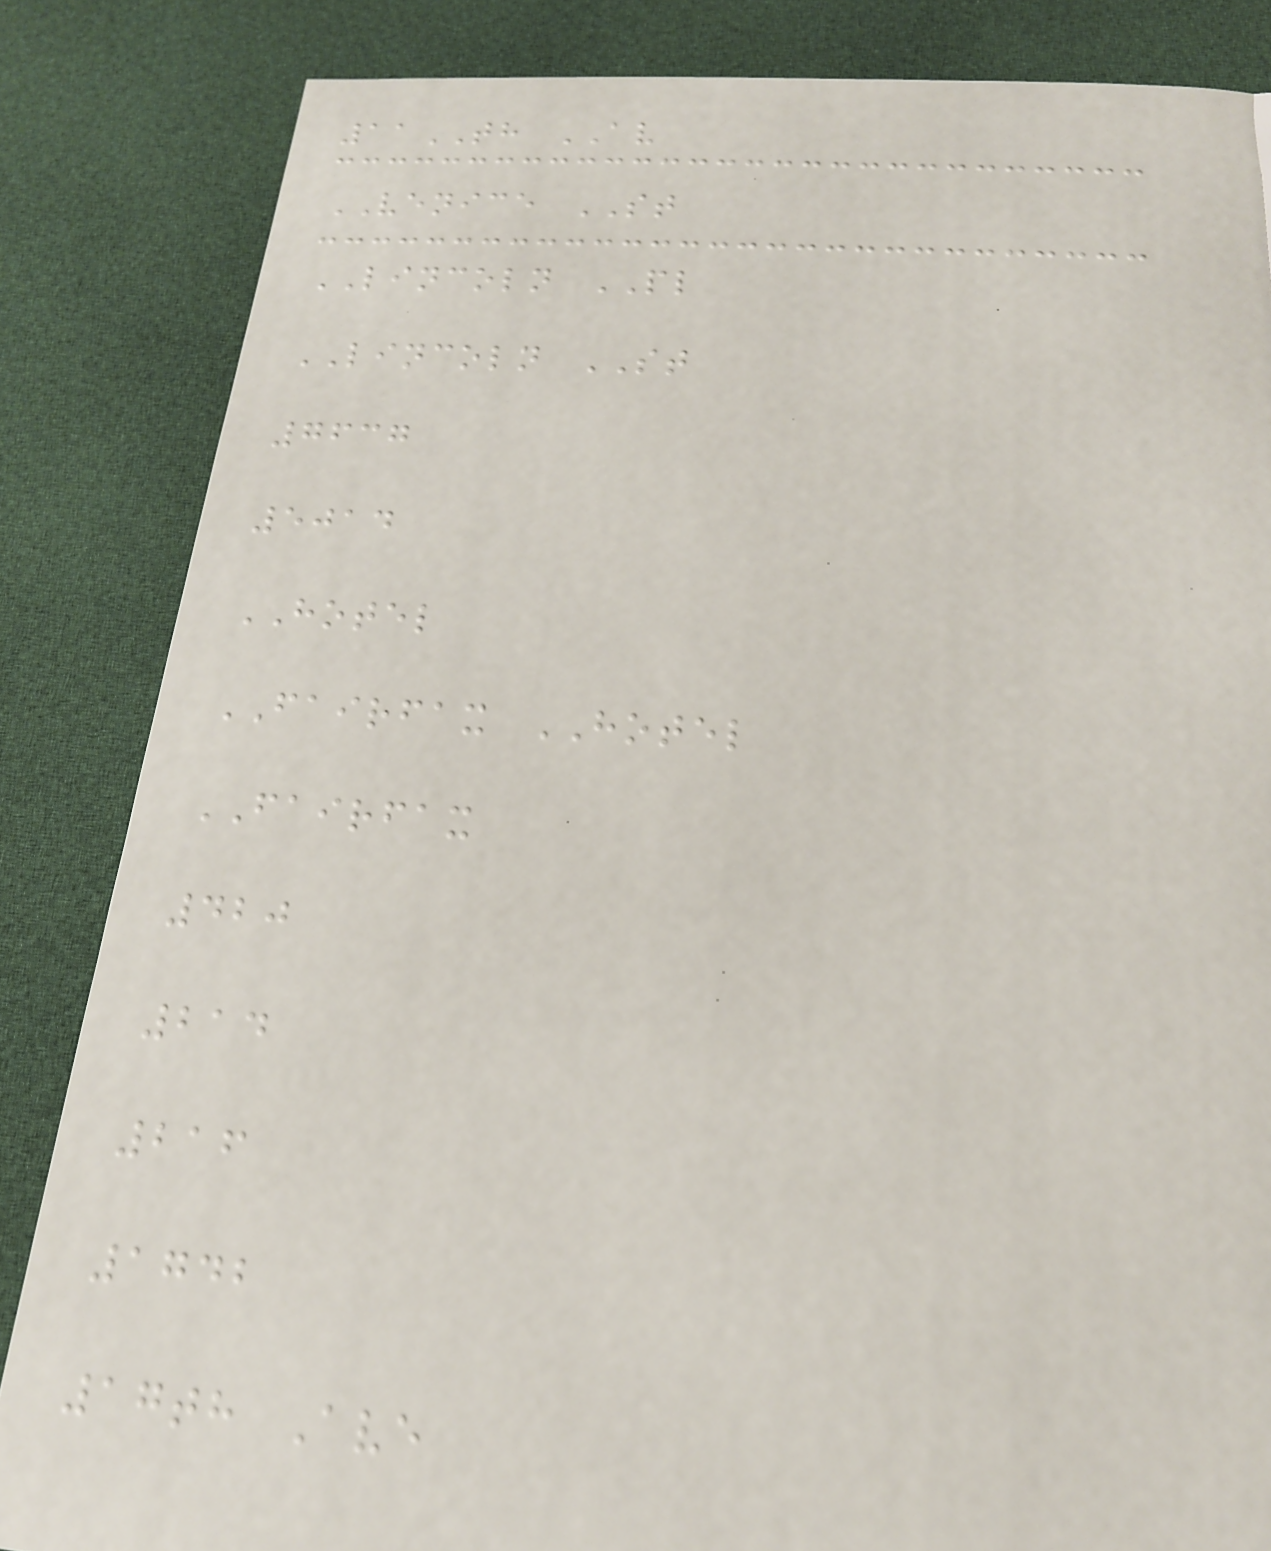11TH AV
VENICE ST
LINCOLN PL
LINCOLN ST
7637
5014
HOTEL
FAIRFAX HOTEL
FAIRFAX
420
214
216
1742
17th Ave
